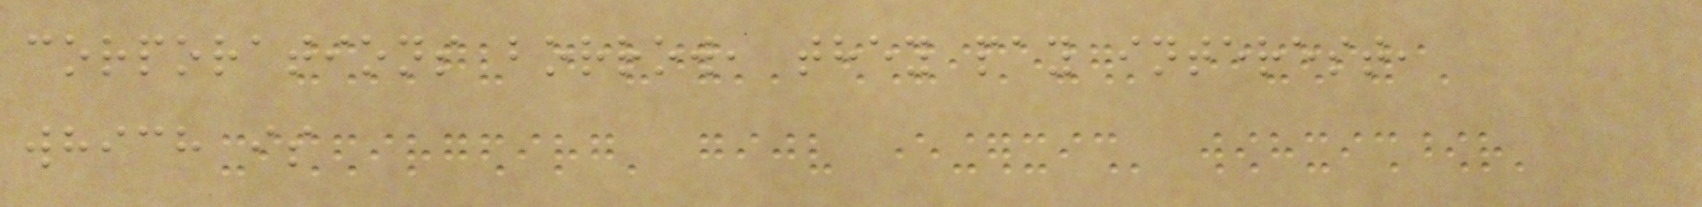corporations borrow, they pay interest,
which is
